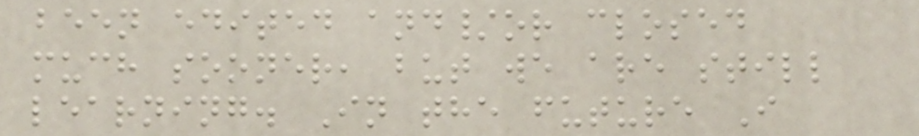been edited and/or closed
much sooner, but we are still
learning. In the future I
